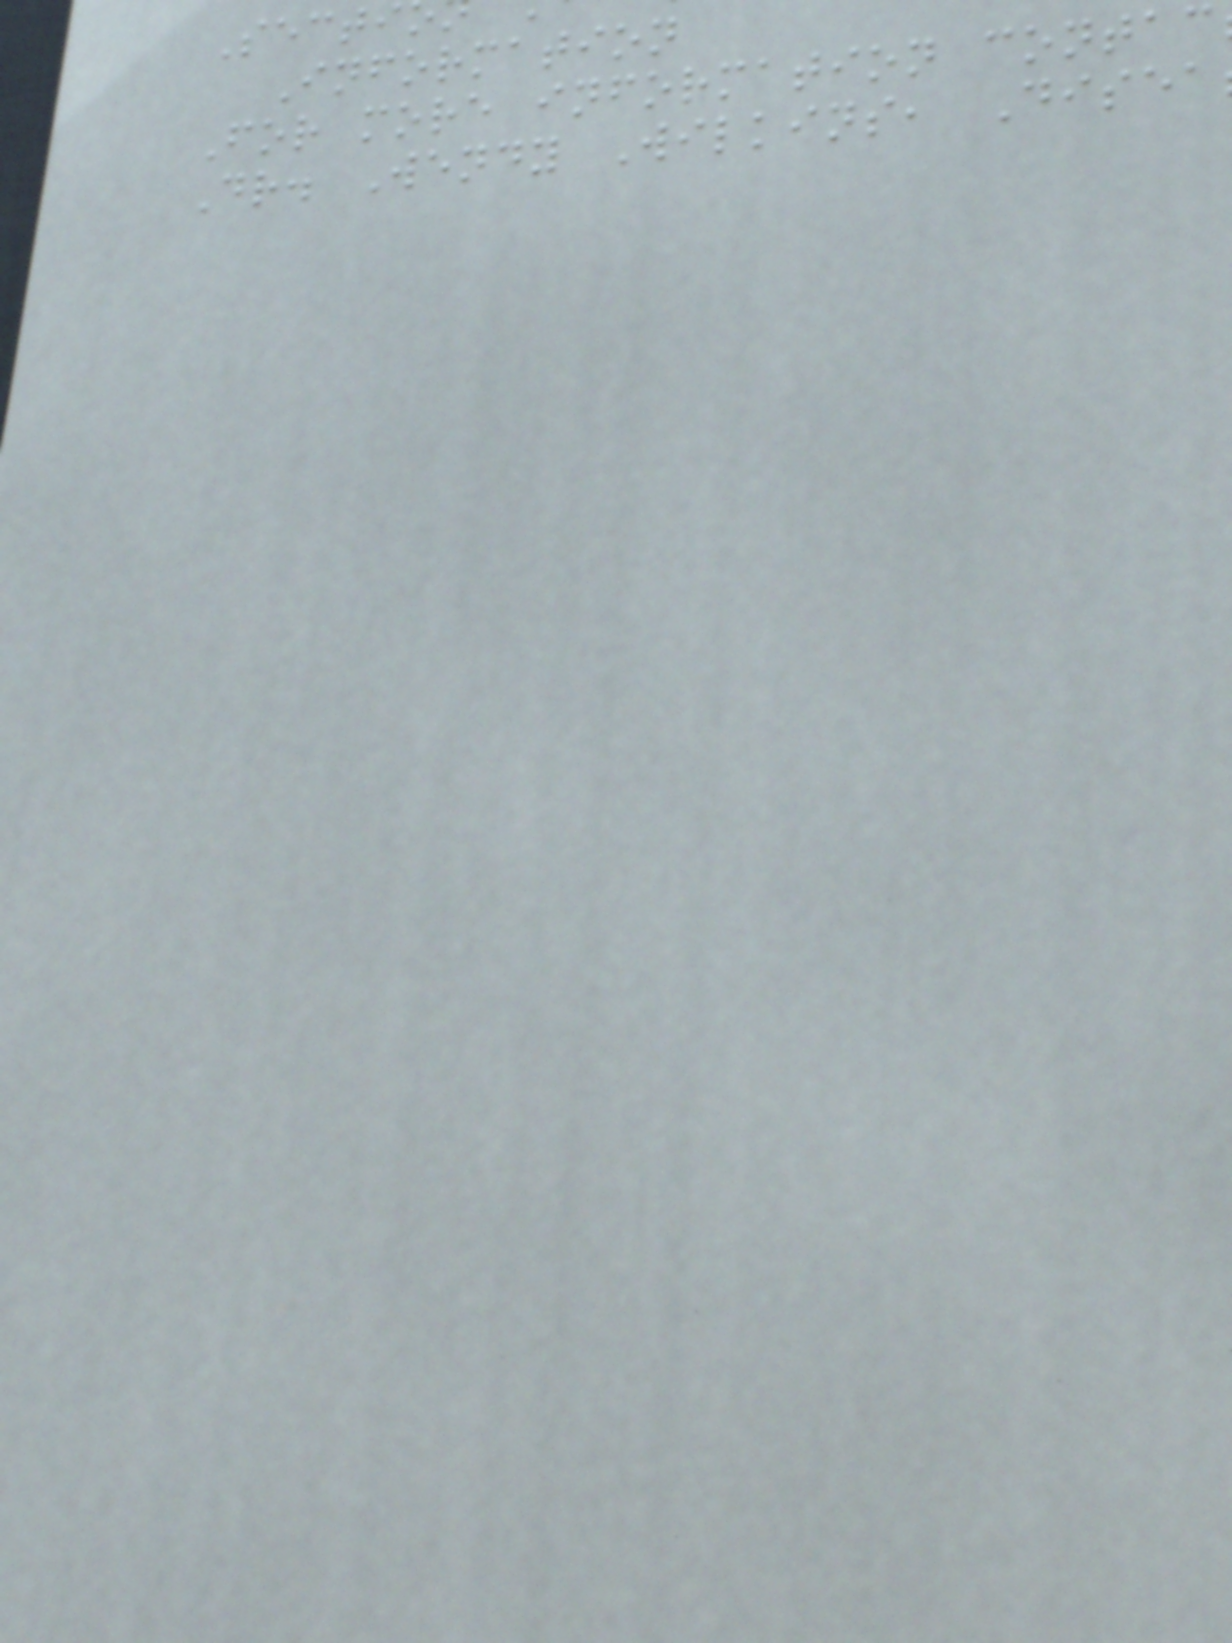Secti
Information
For more information contac
Dr. Wendy Wilkins, Disea
